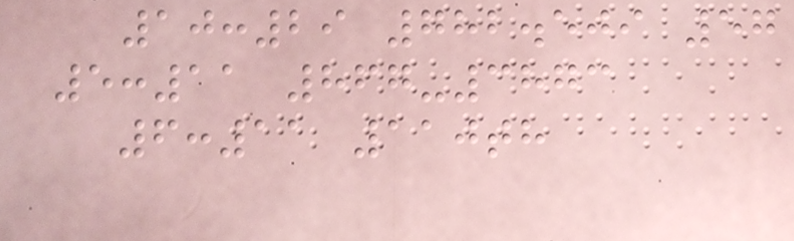10:29 782.509 57
5:11 867-3873
6:11 110th
